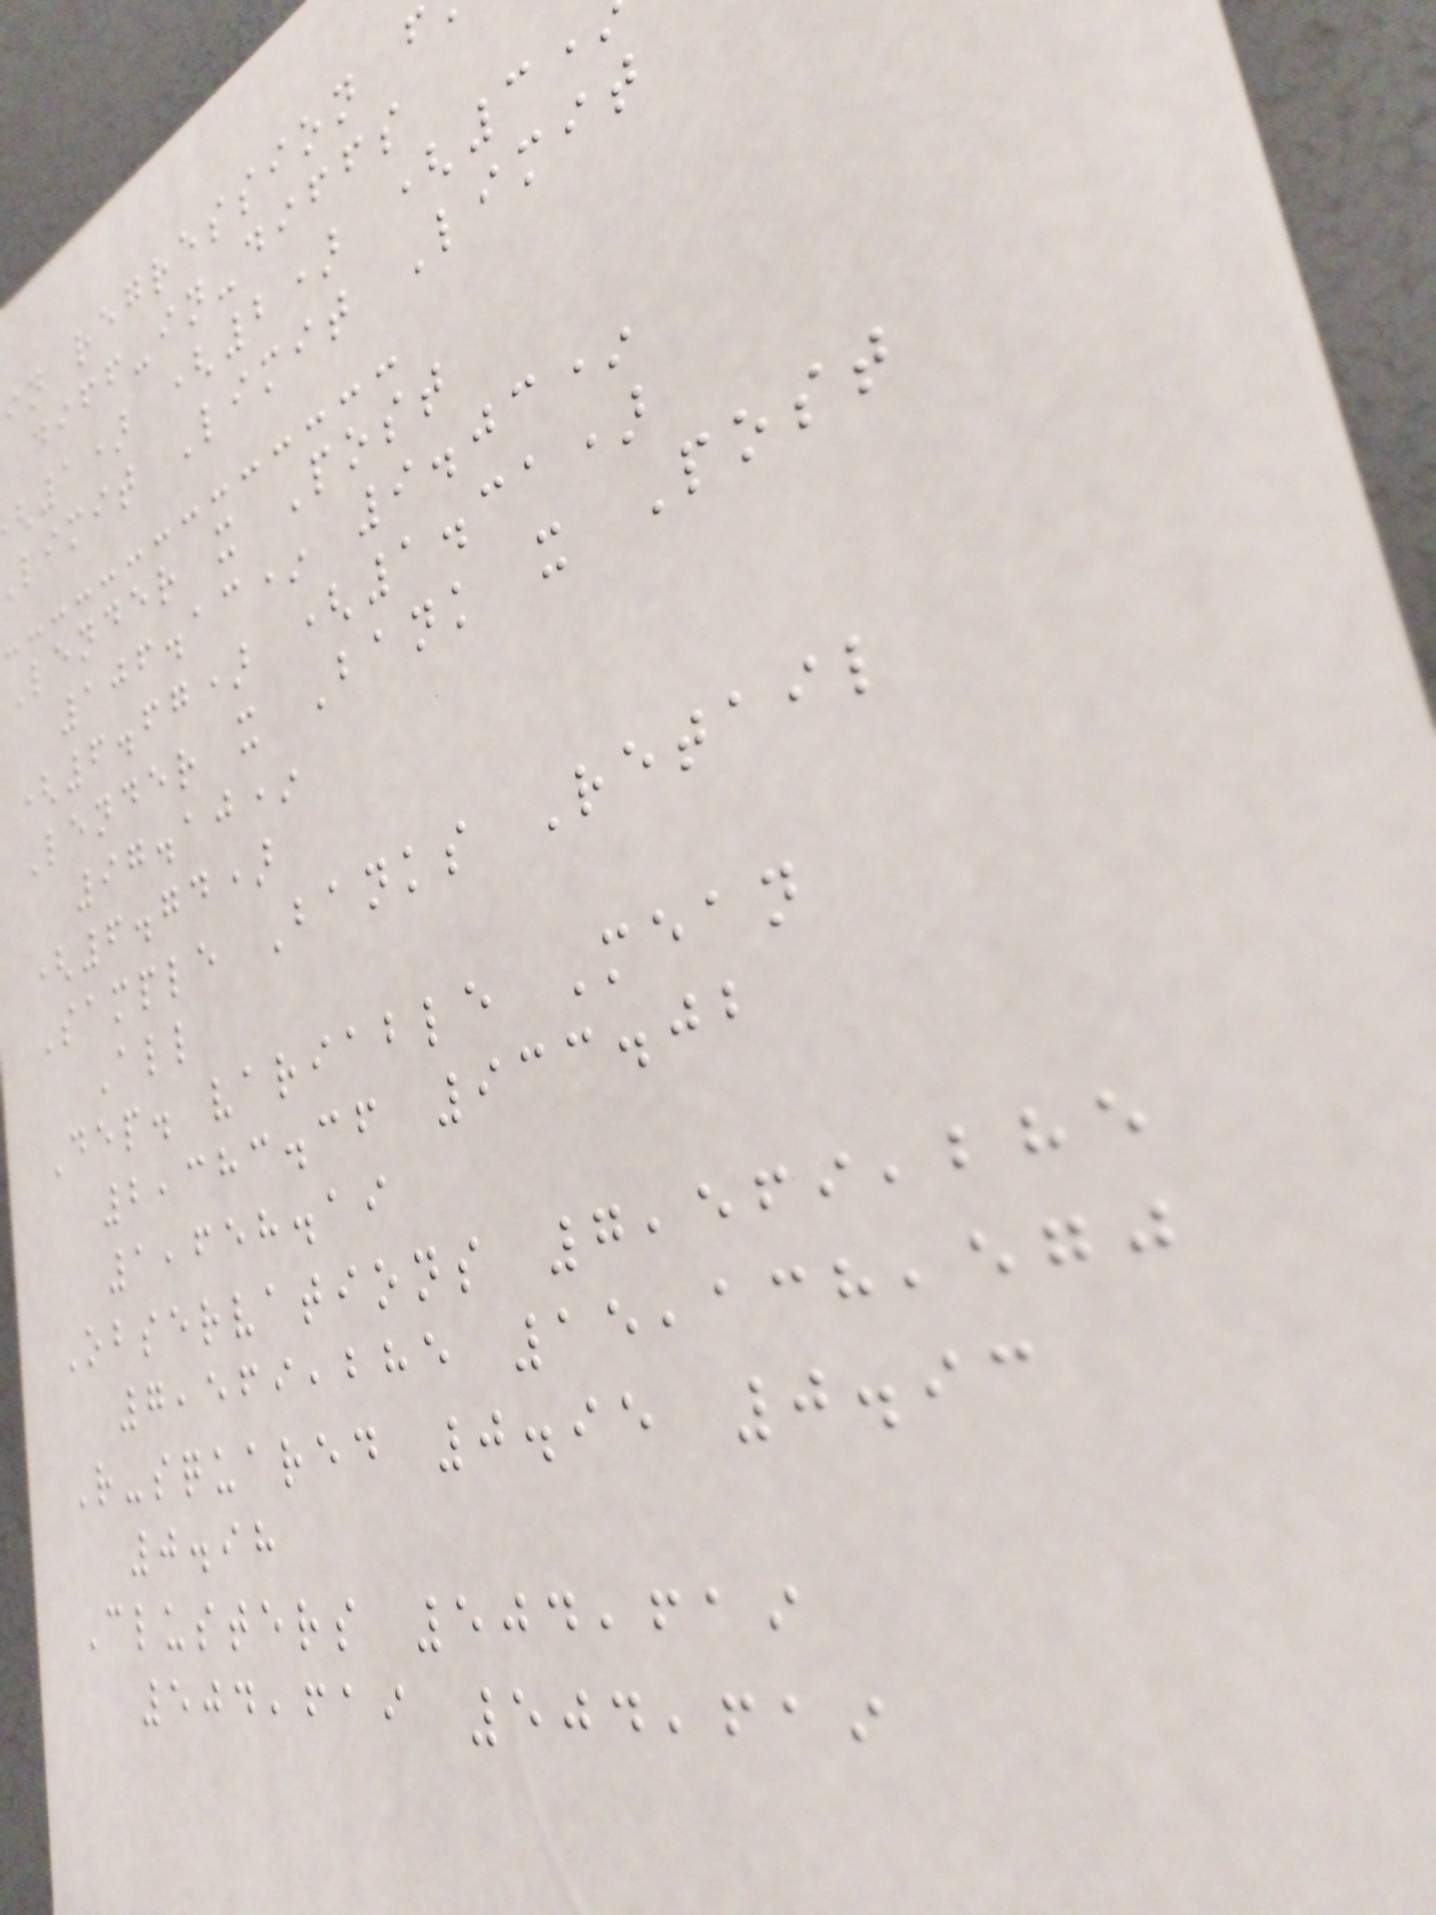in regression f
diff-in-diffs
1) (2) (3
limit Limit Limit
Lender x Post
106.13* 9.03*
(6.67) (1.31)
Lender x Bank x Post
97.10*
(6.74)
Sample Banks Retail
All
Dep. variable Mean
2,383.36 933.02
1,658.19
Observations 7,569,285
7,569,285 15,138,570
R-squared 0.95 0.93
0.98
Clusters 504,619
504,619 504,619
